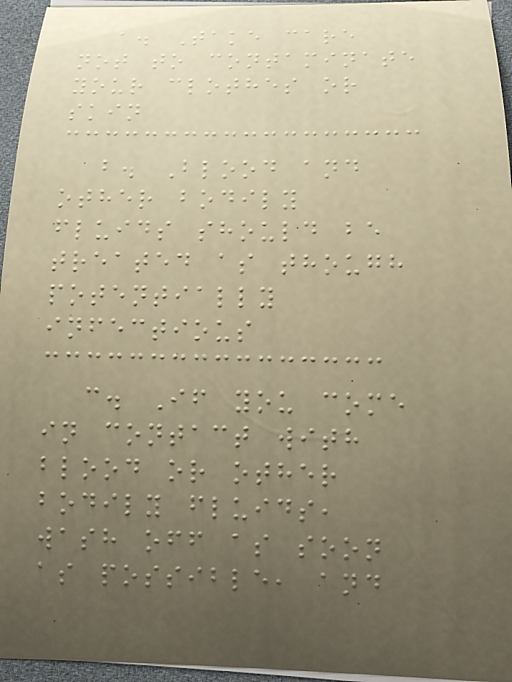a. Take care
not to contaminate
your clothes or
skin
b. Blood and
other bodily
fluids should be
treated as though
potentially
infectious
c. If you come
in contact with
blood or other
bodily fluids,
wash off as soon
as possible, and
